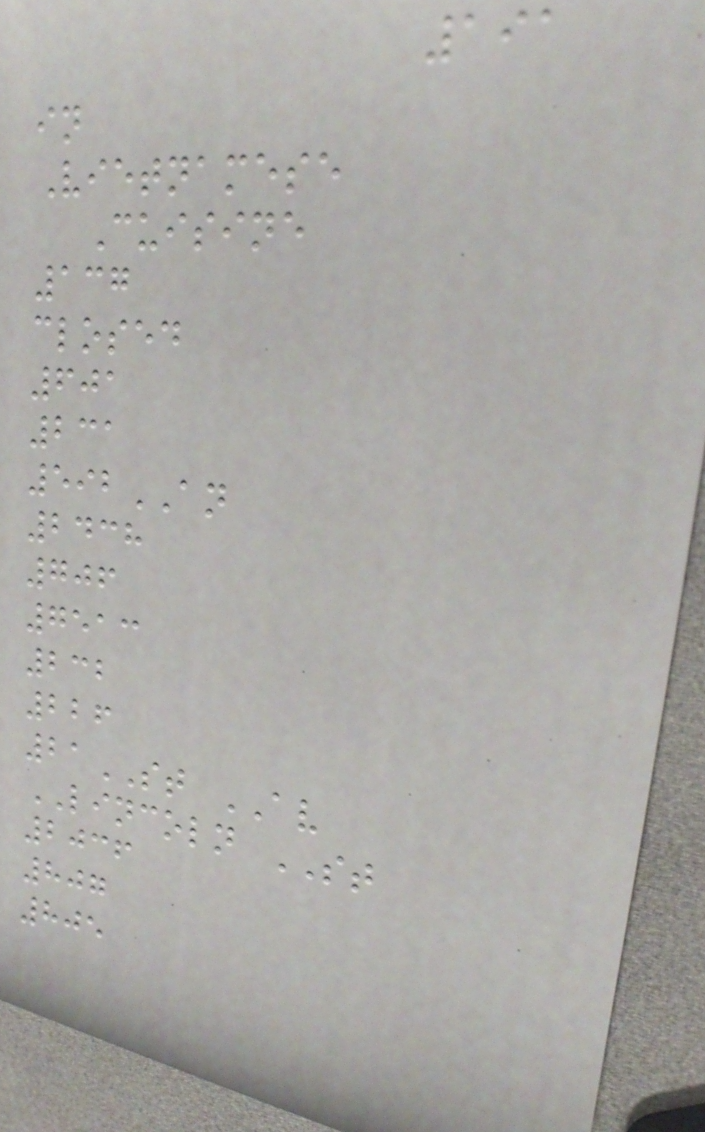191
in
Vietnamese
Cuisine
137
closed
601
231
592AN
2438
706
7513
232
226
21ST AV
LINCOLN ST
2036
807
805
